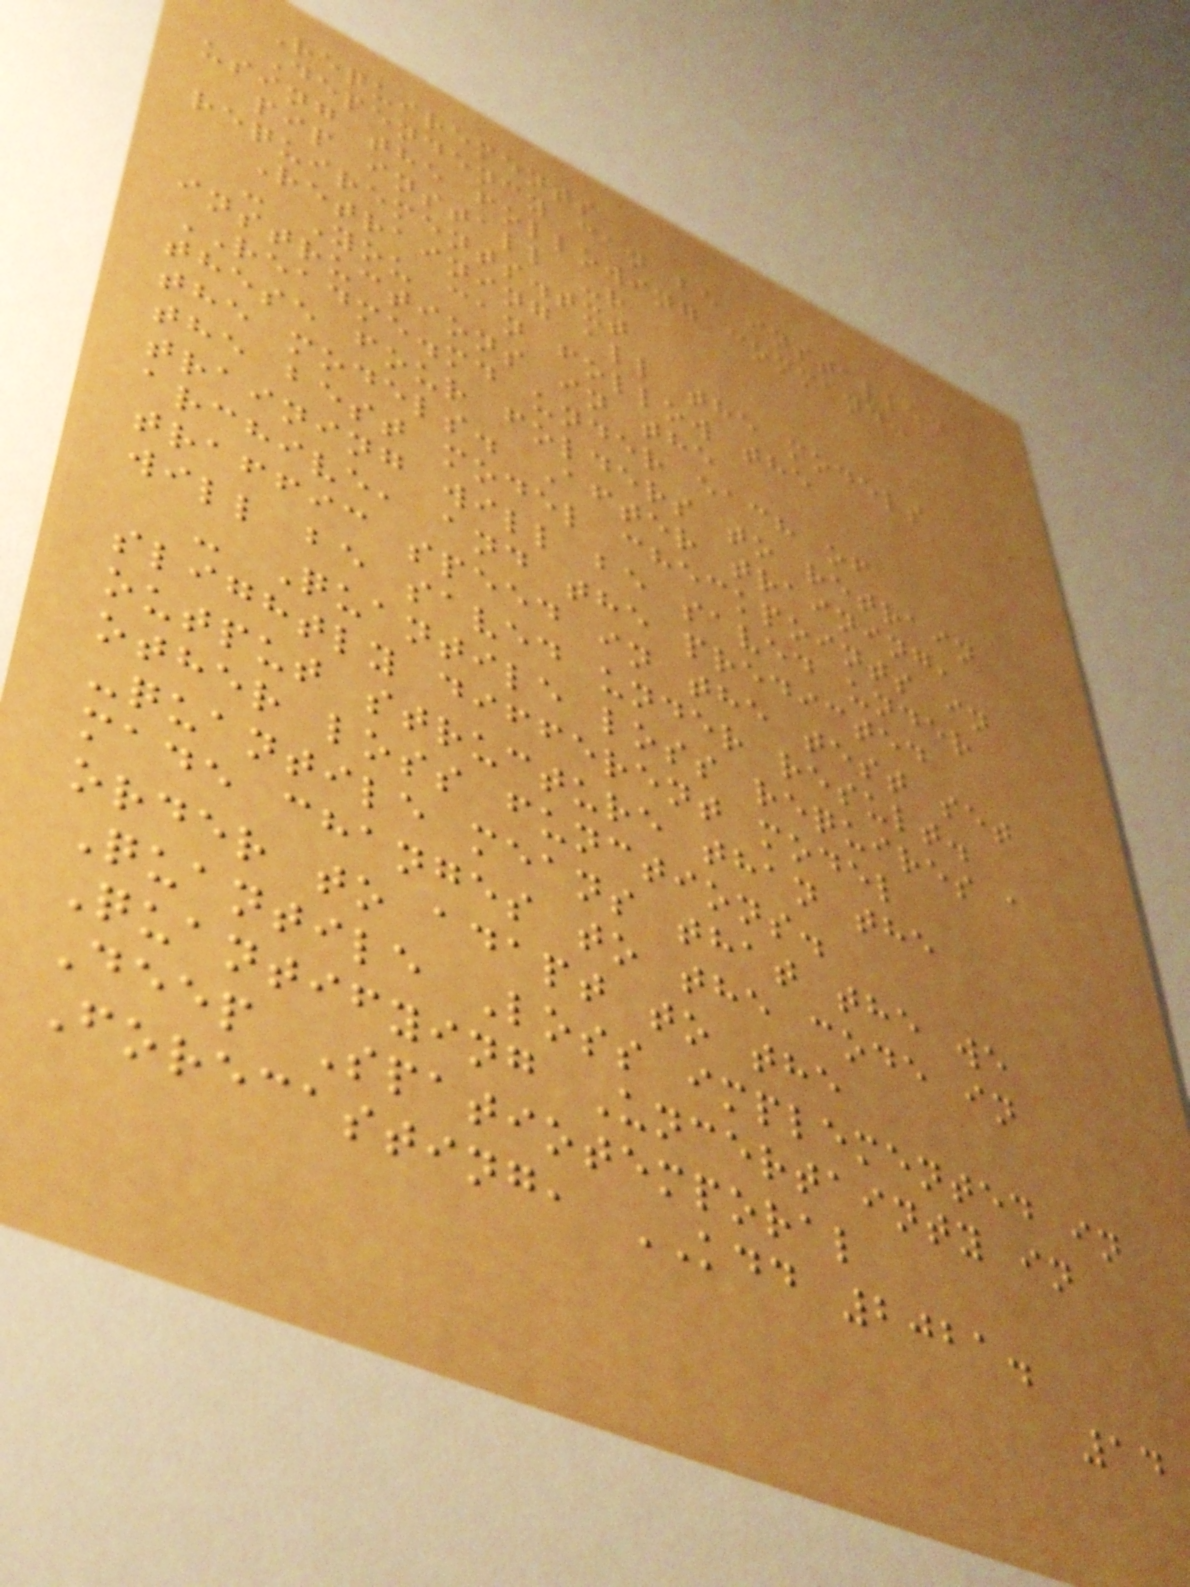Requirements
Dependency can be installed
using the following command:
pip install -r
requirements.txt
Retraining all the models
- You can follow the
instructions in the
README.md under each of
these four folders to retrain
the models. After training,
the best model checkpoints in
training will be saved under
archive, and the predicted
traffic speed in the test set
will be saved under result.
- Quantile loss requires a
slightly different model
output structure than the
other loss functions.
-quantile means that the we
made changes to the code in
order to adapt to the
Quantile Loss implemented in
Quantifying Uncertainty in
Deep Spatiotemporal
Forecasting, KDD 2021.
14
